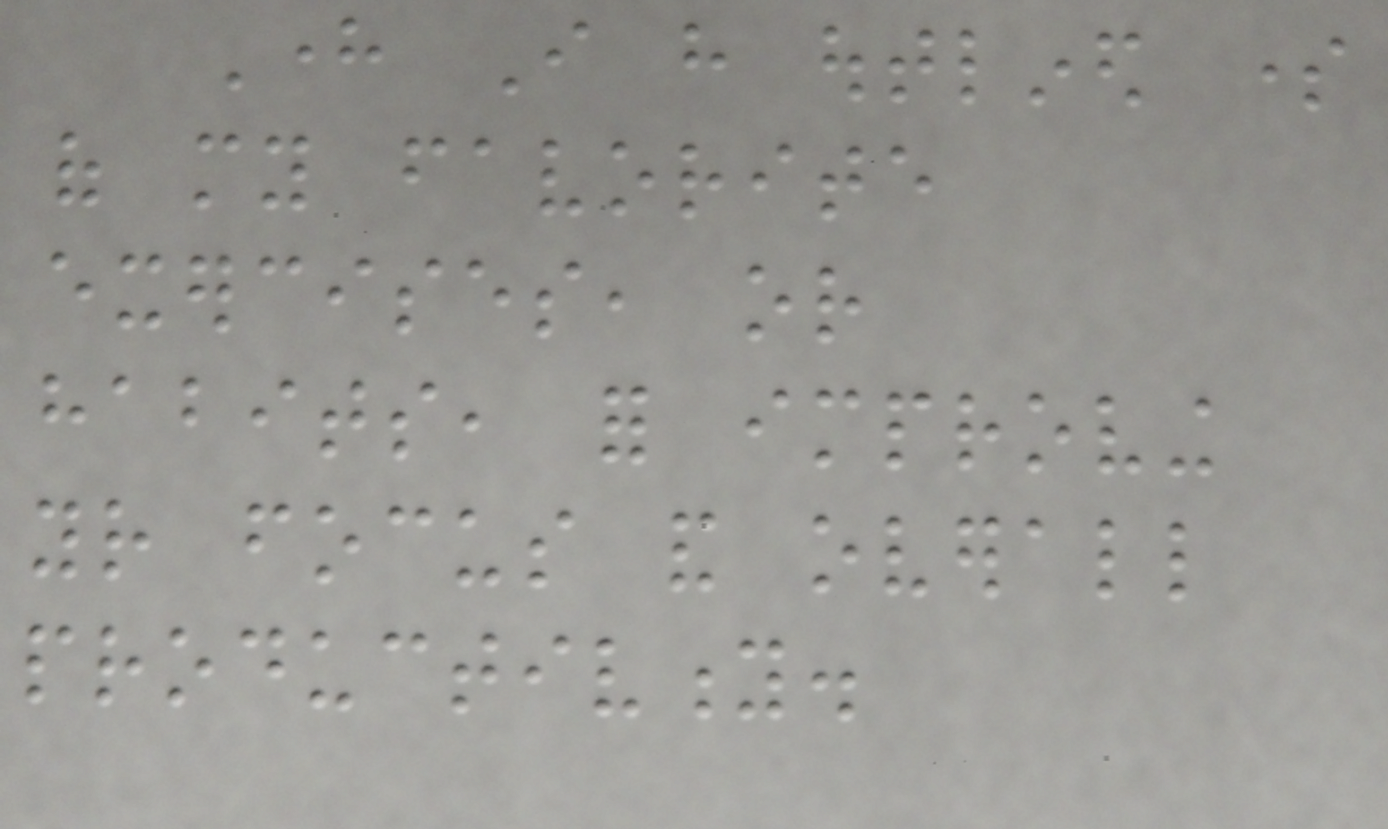Here I have outlined some
of my favorite
exercises, or
habits, for improving
your focus and overall
productivity.
